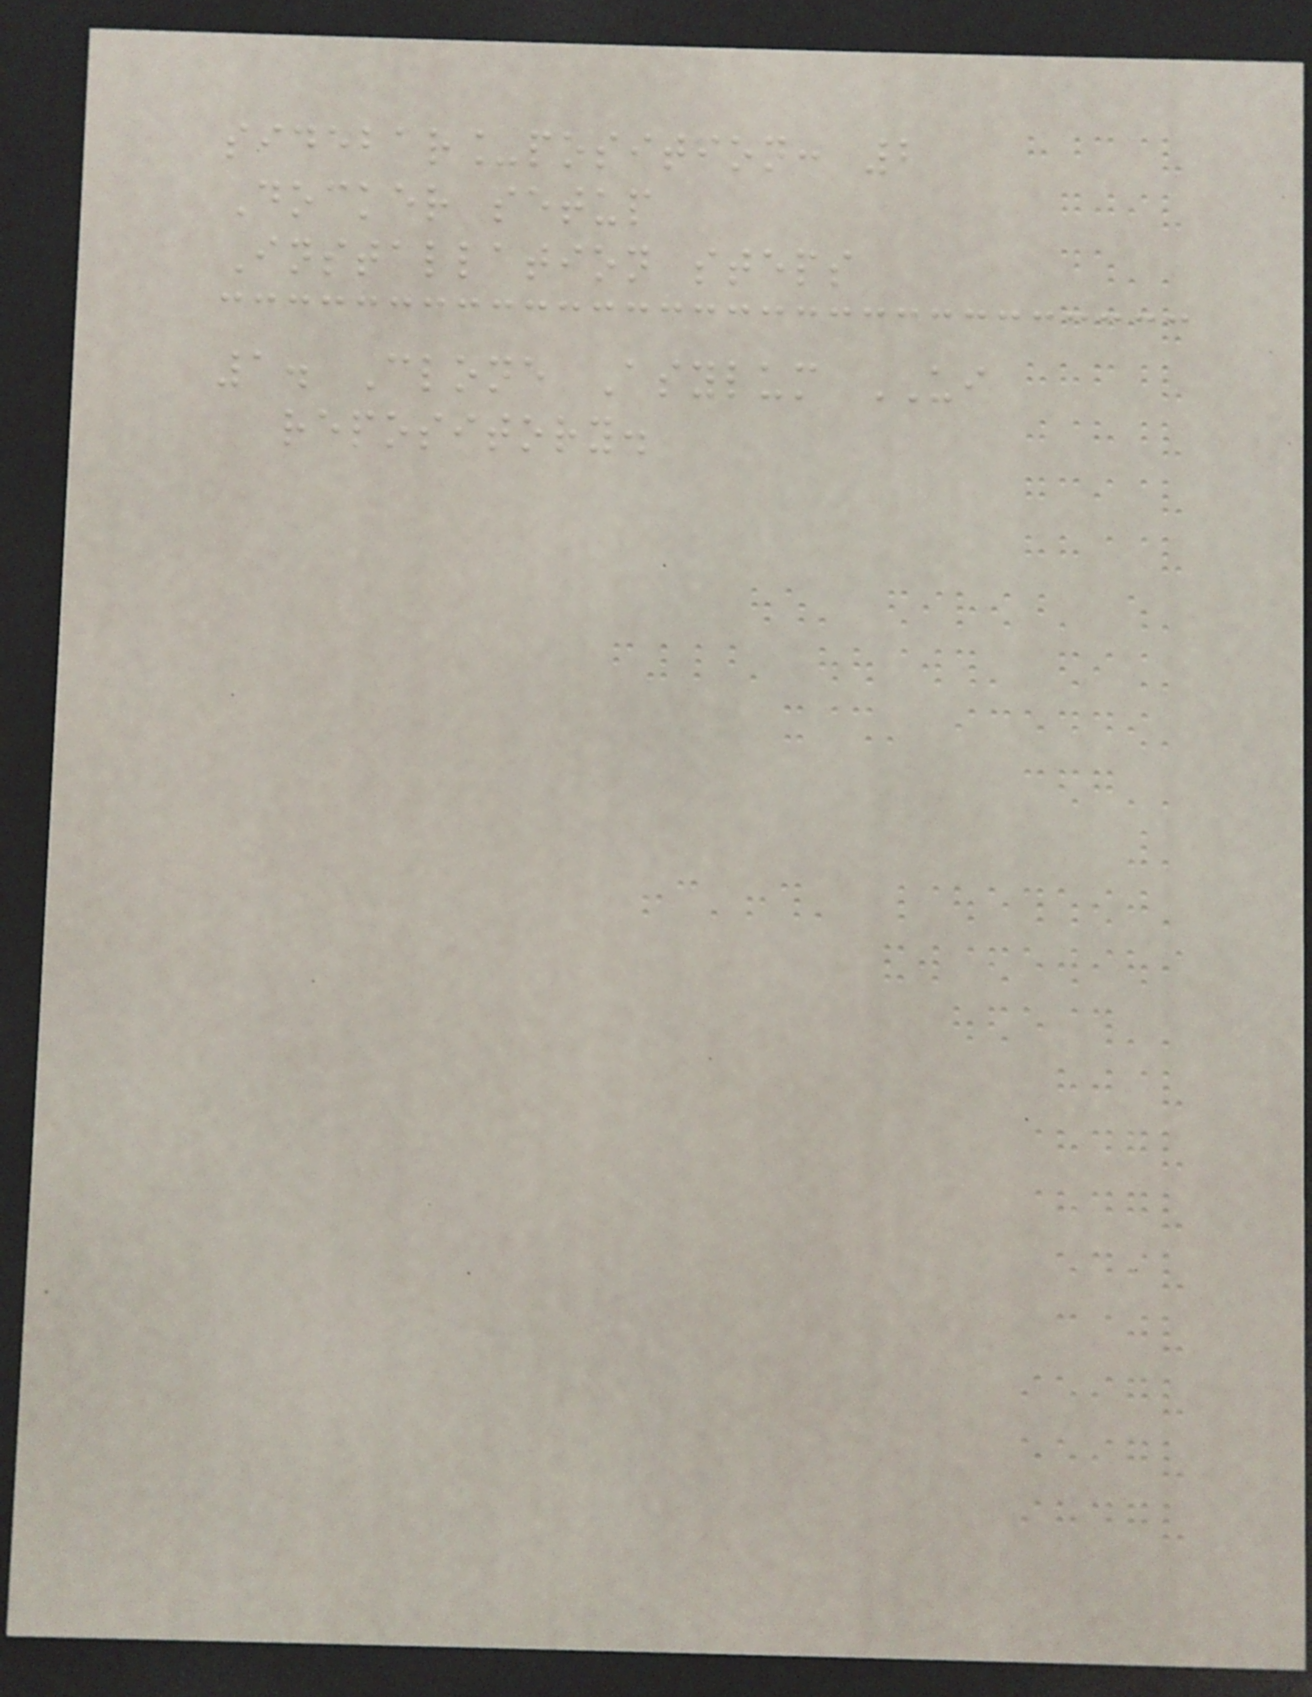sidebar_position: 2
Docker setup
Installation steps
1. Clone Asylum UI
repository.
